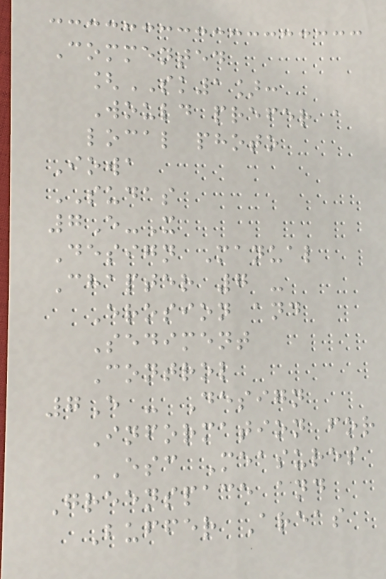Commented
[SK1]:
Would prefer a
local photo
Iowa
SUDAS
7E-X
Design Manual
Chapter 7 -
Erosion and
Sediment
Control
7E - Design
Information for
ESC Measures
Greenspace and
Buffer Areas
